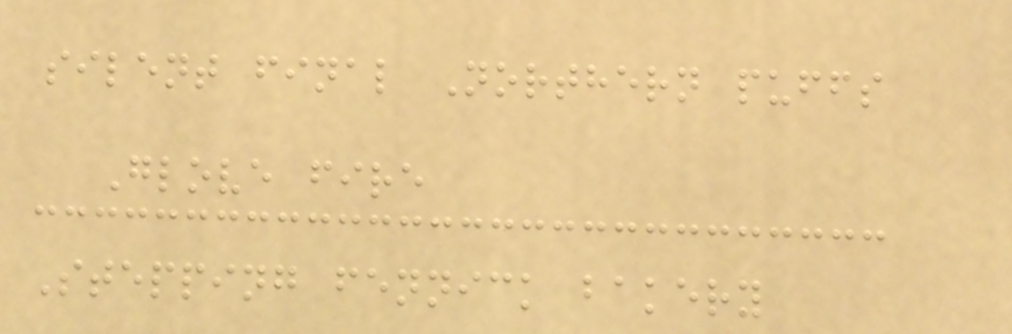silent final Northern puffs
Glove fire
Stepping fennick bakery
